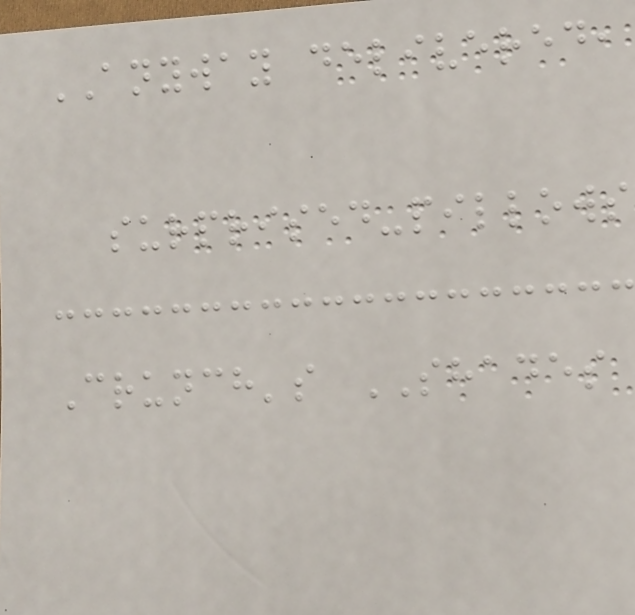ANYWAY delivered,
surprised-pillows
Crunch's SHADES
